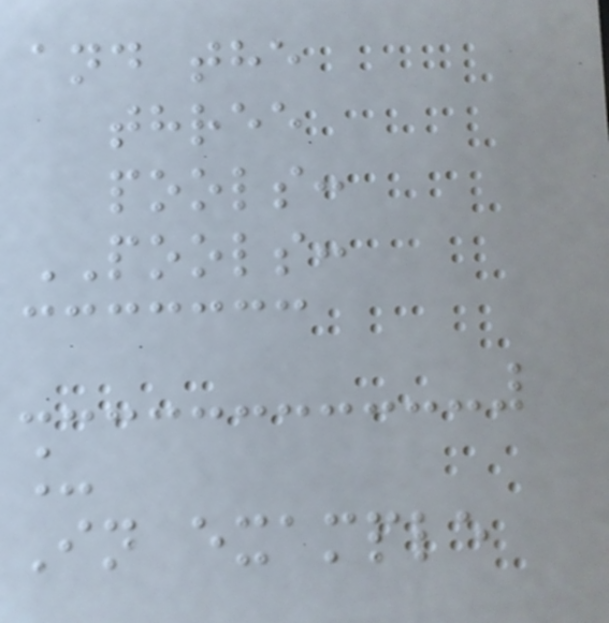and the
three
pools:
POOLS:
_
In example
